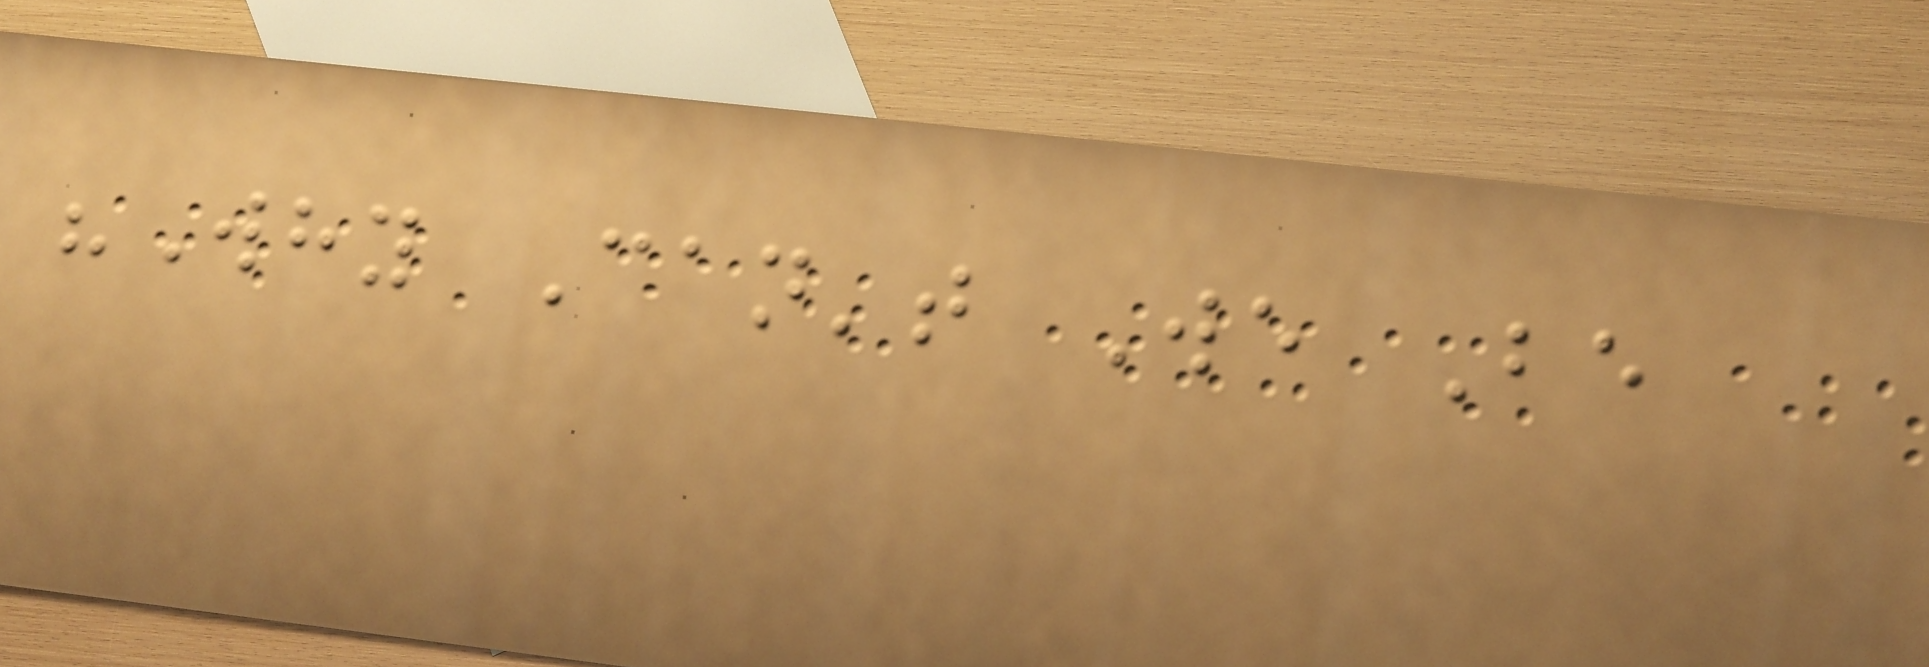"Why Can't We Be
